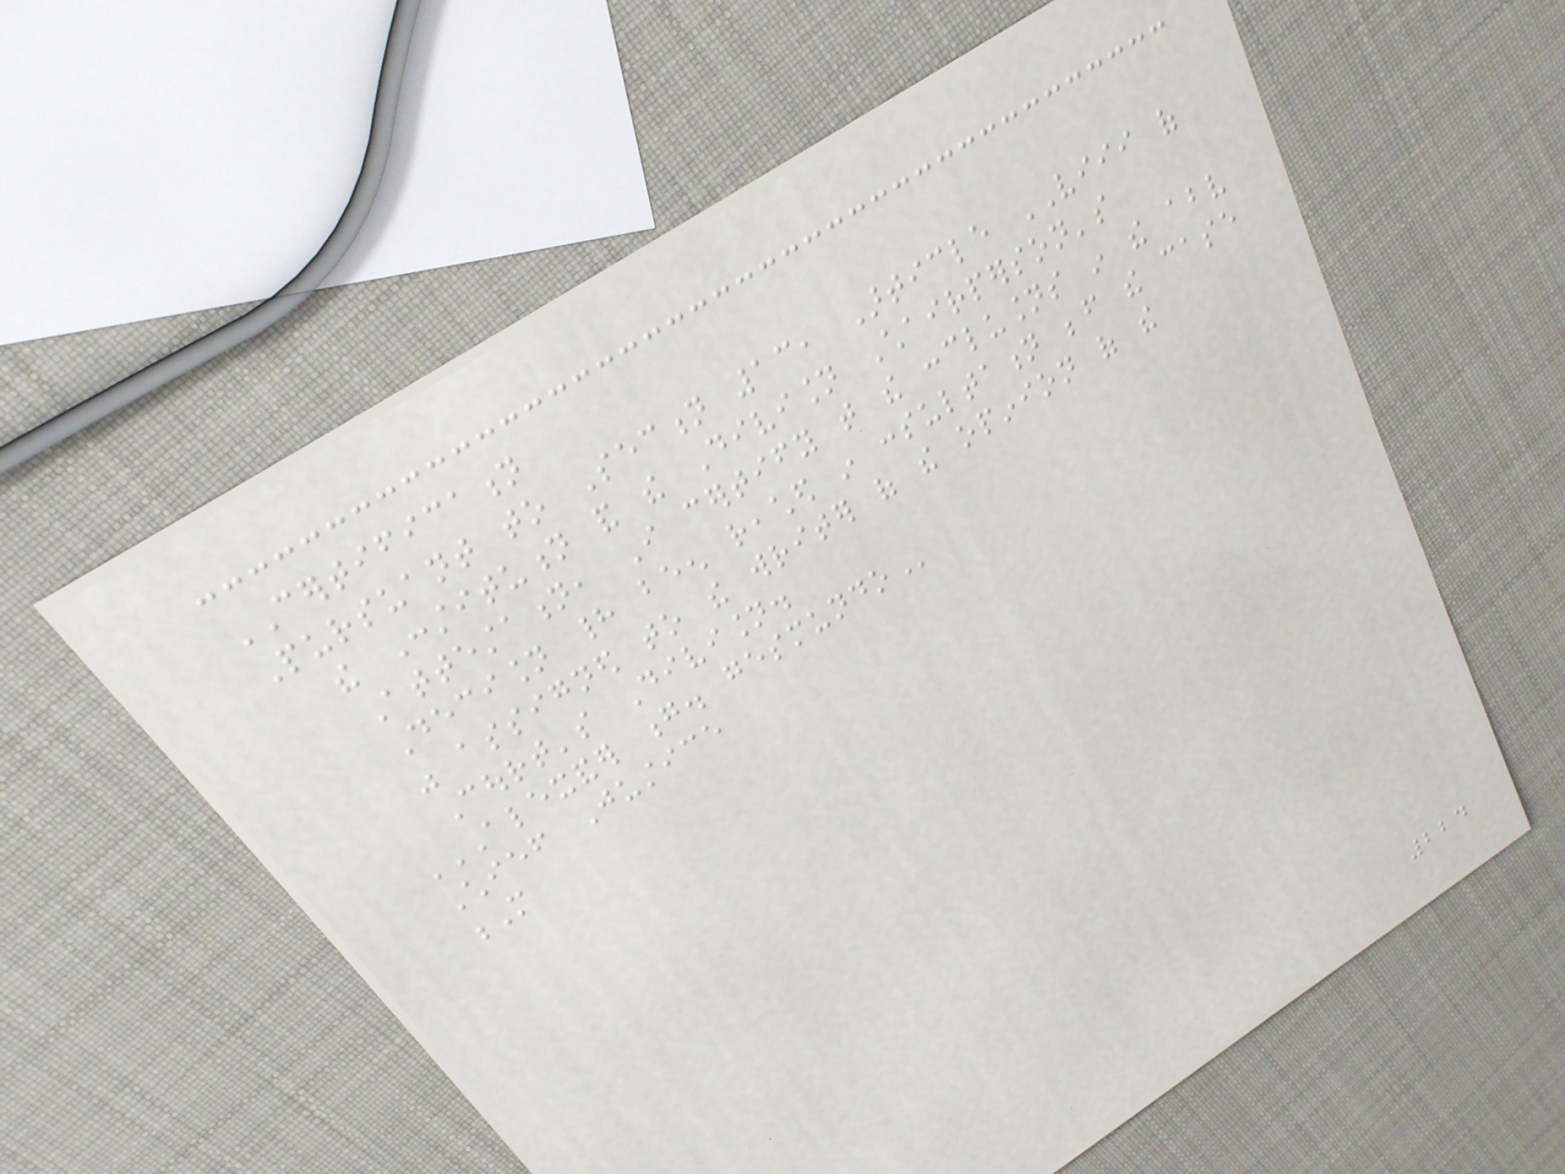CERTIFICATION
Pursuant to Section 13, Article VIII of
the Constitution and the Division Chairperson's
Attestation, I certify that the conclusions in the above
Decision had been reached in consultation before the case
was assigned to the writer of the opinion of the
Court's Division.
ALEXANDER G. GESMUNDO
Chief Justice
M
224
